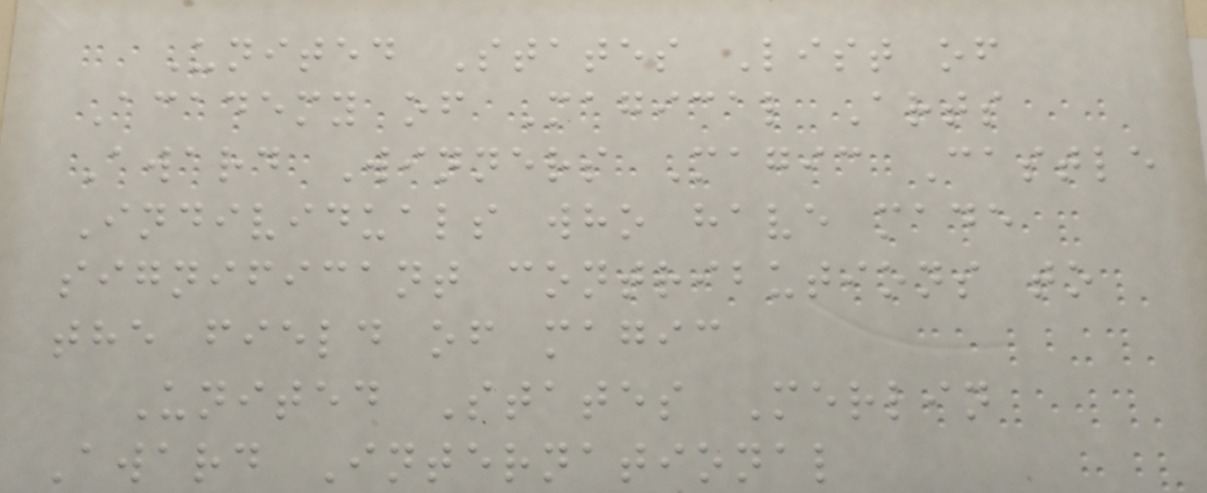United States List of
Academy of Magical Arts
Award Winners Magic Castle
Individuals who have made
significant contributions to
the field of magic
United States Merlin
Award International
